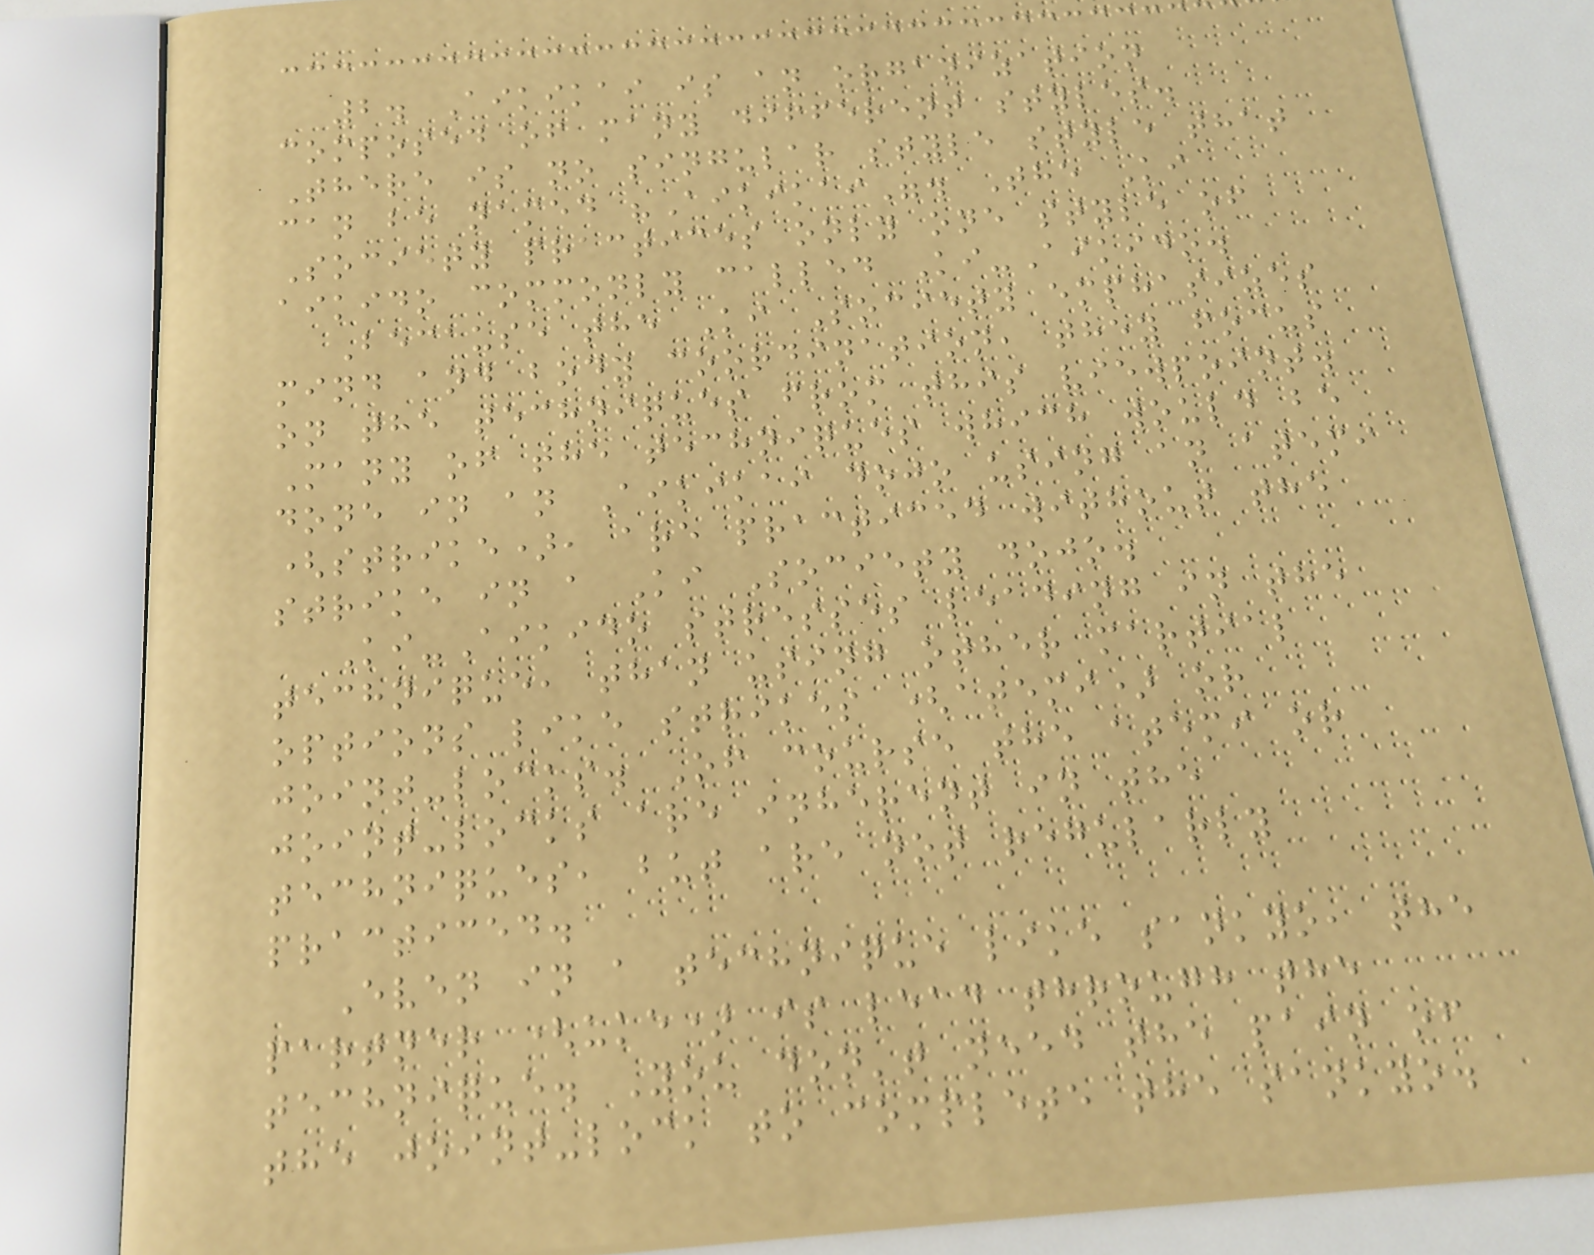2. Aikikai is an organization
composed of many different styles.
There is no singular style style that
can be named "Aikikai". The Ki
Society practices only one style of
aikido commonly called Ki-Aikido.
Because the Ki Society emphasizes
mind and body coordination, they focus
on the techniques from this viewpoint.
Many of the techniques which would be
done in an Aikikai dojo using an atemi
(strike), are practiced without the
strike in a Ki Society dojo.
Ki-Aikido stresses leading in the
technique, than using other martial
options like strikes (atemi) or
joint-locks. Of course the atemi or
joint-locks are inherent in the
techniques, but are not regularly
practiced.
Even in a technique like sankyo, the
partner (uke) is lead through the
technique. You don't need the pain of
the joint-lock to complete the sankyo.
